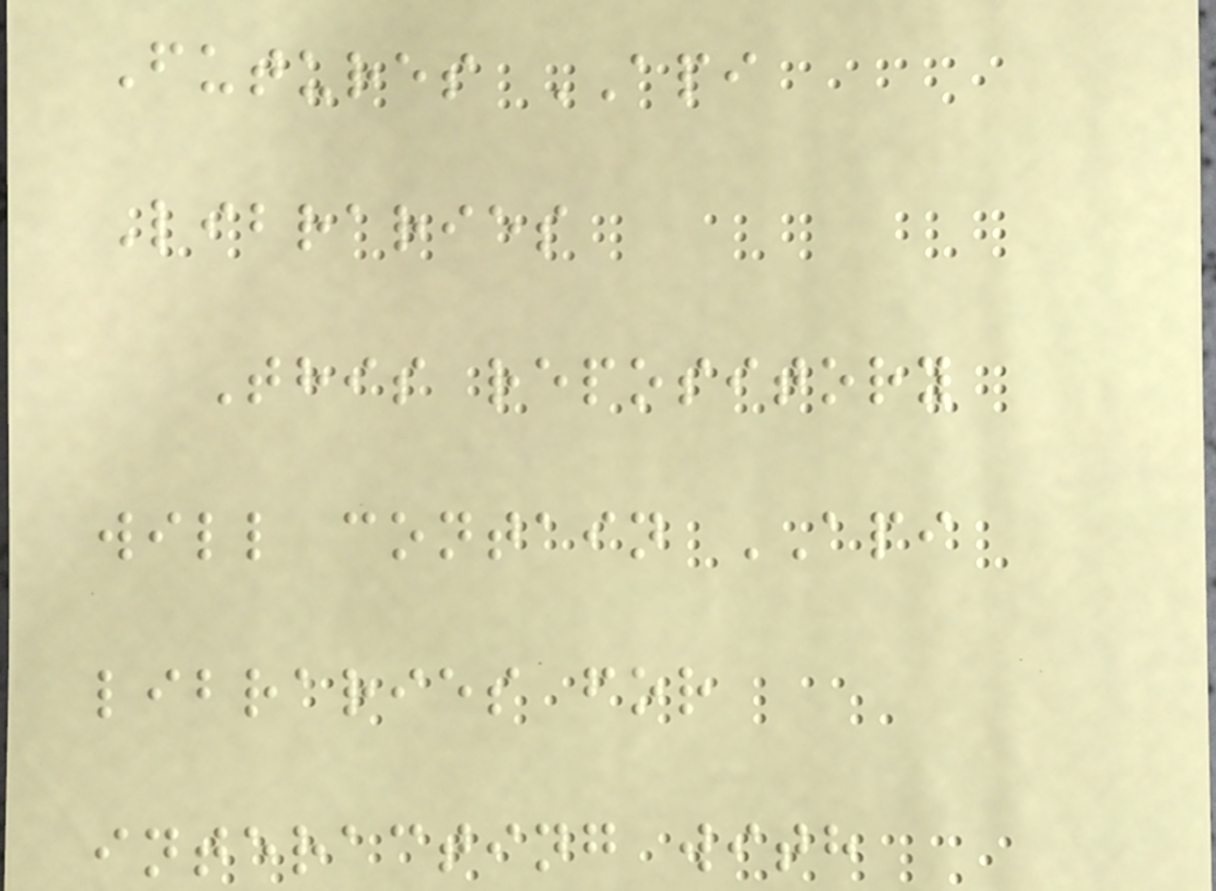Futures API
Libraries
This repository
will contain API
libraries for
interacting with
